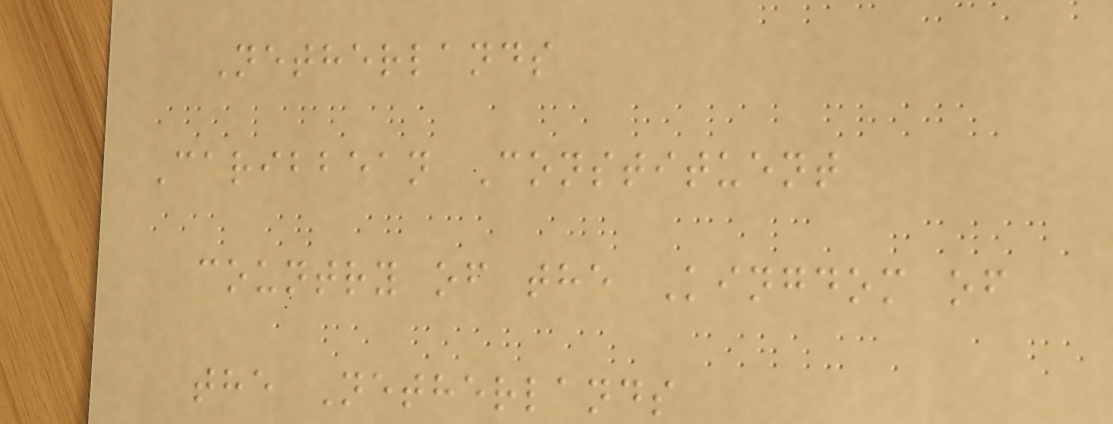Netherlands
Caribbean Constituent
country of the Kingdom of
the Netherlands
